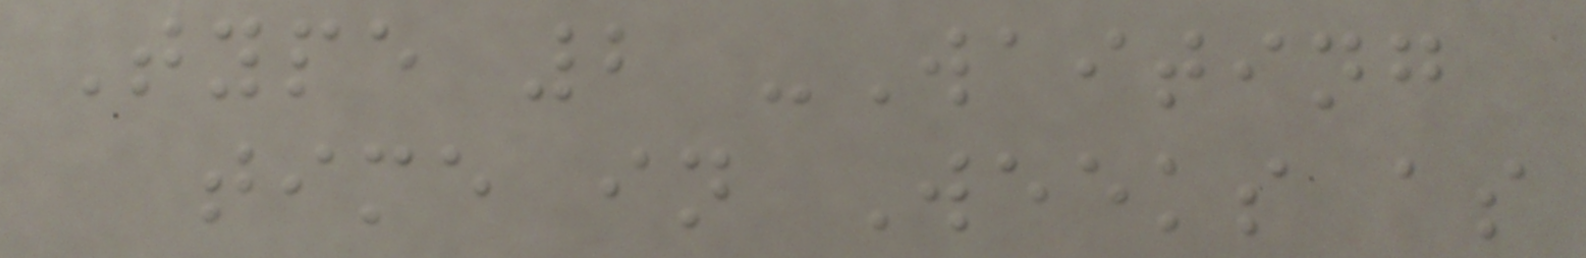Type 2 -Waiting
time in Weeks as
